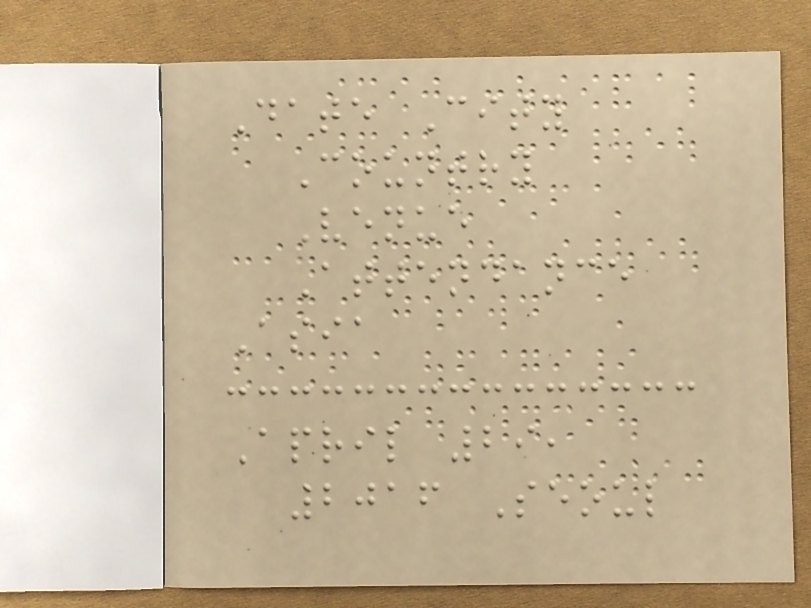Date City
Country
Venue
Attendance
Asia
April 29,
2016 Seoul
